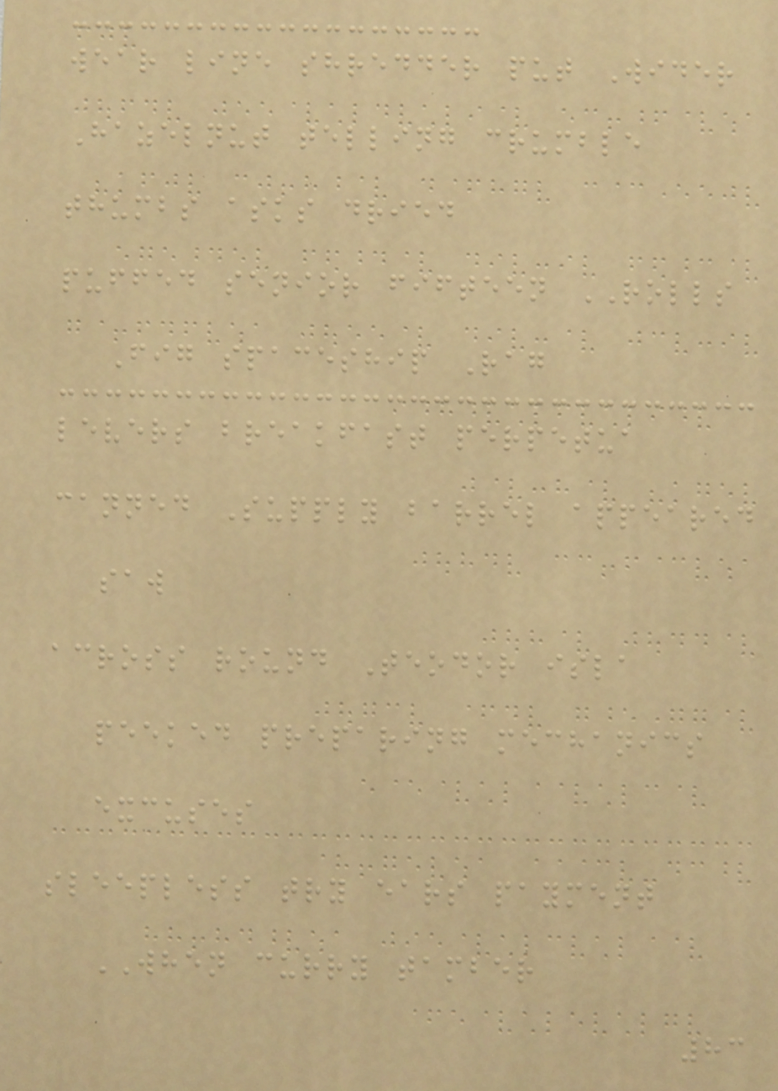wear line shredder put Wider
Hazelnut telling crumble
thumbs asks dried
puffed senior fifteen ROLLS
Fig spaceship Rag
levers breakfast perpetua
canned Supply barrel appeared
saw
across round Teodor isla
peeked preparing mechanics
excuses
sleepless try ears payment
WHEN curry tamber
83
